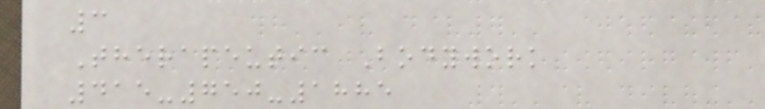3
Therapeutic Bodywork
415-750-1885
